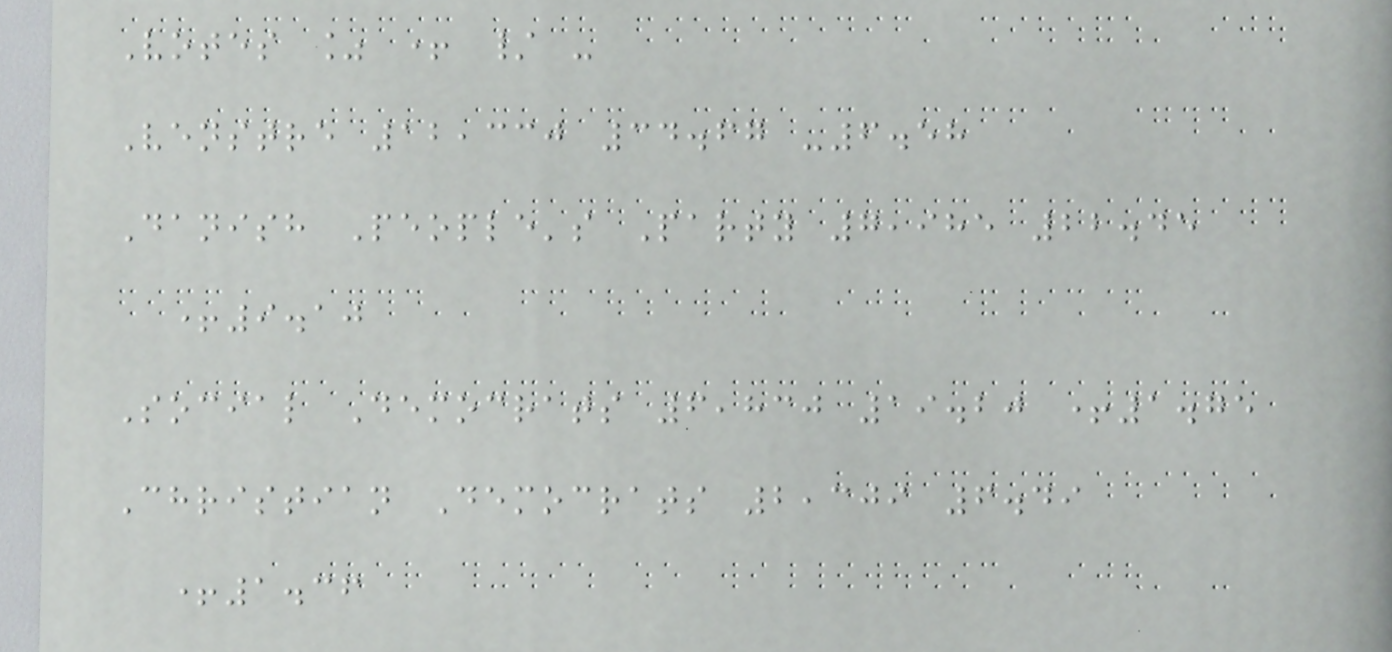Votes % + / -
Venstre 12,330 34.67 -6.58
Danish People's Party 7,985 22.45
+9.10
Social Democrats 6,830 19.20 +1.75
Christian Democrats 2,309 6.49
+1.36
